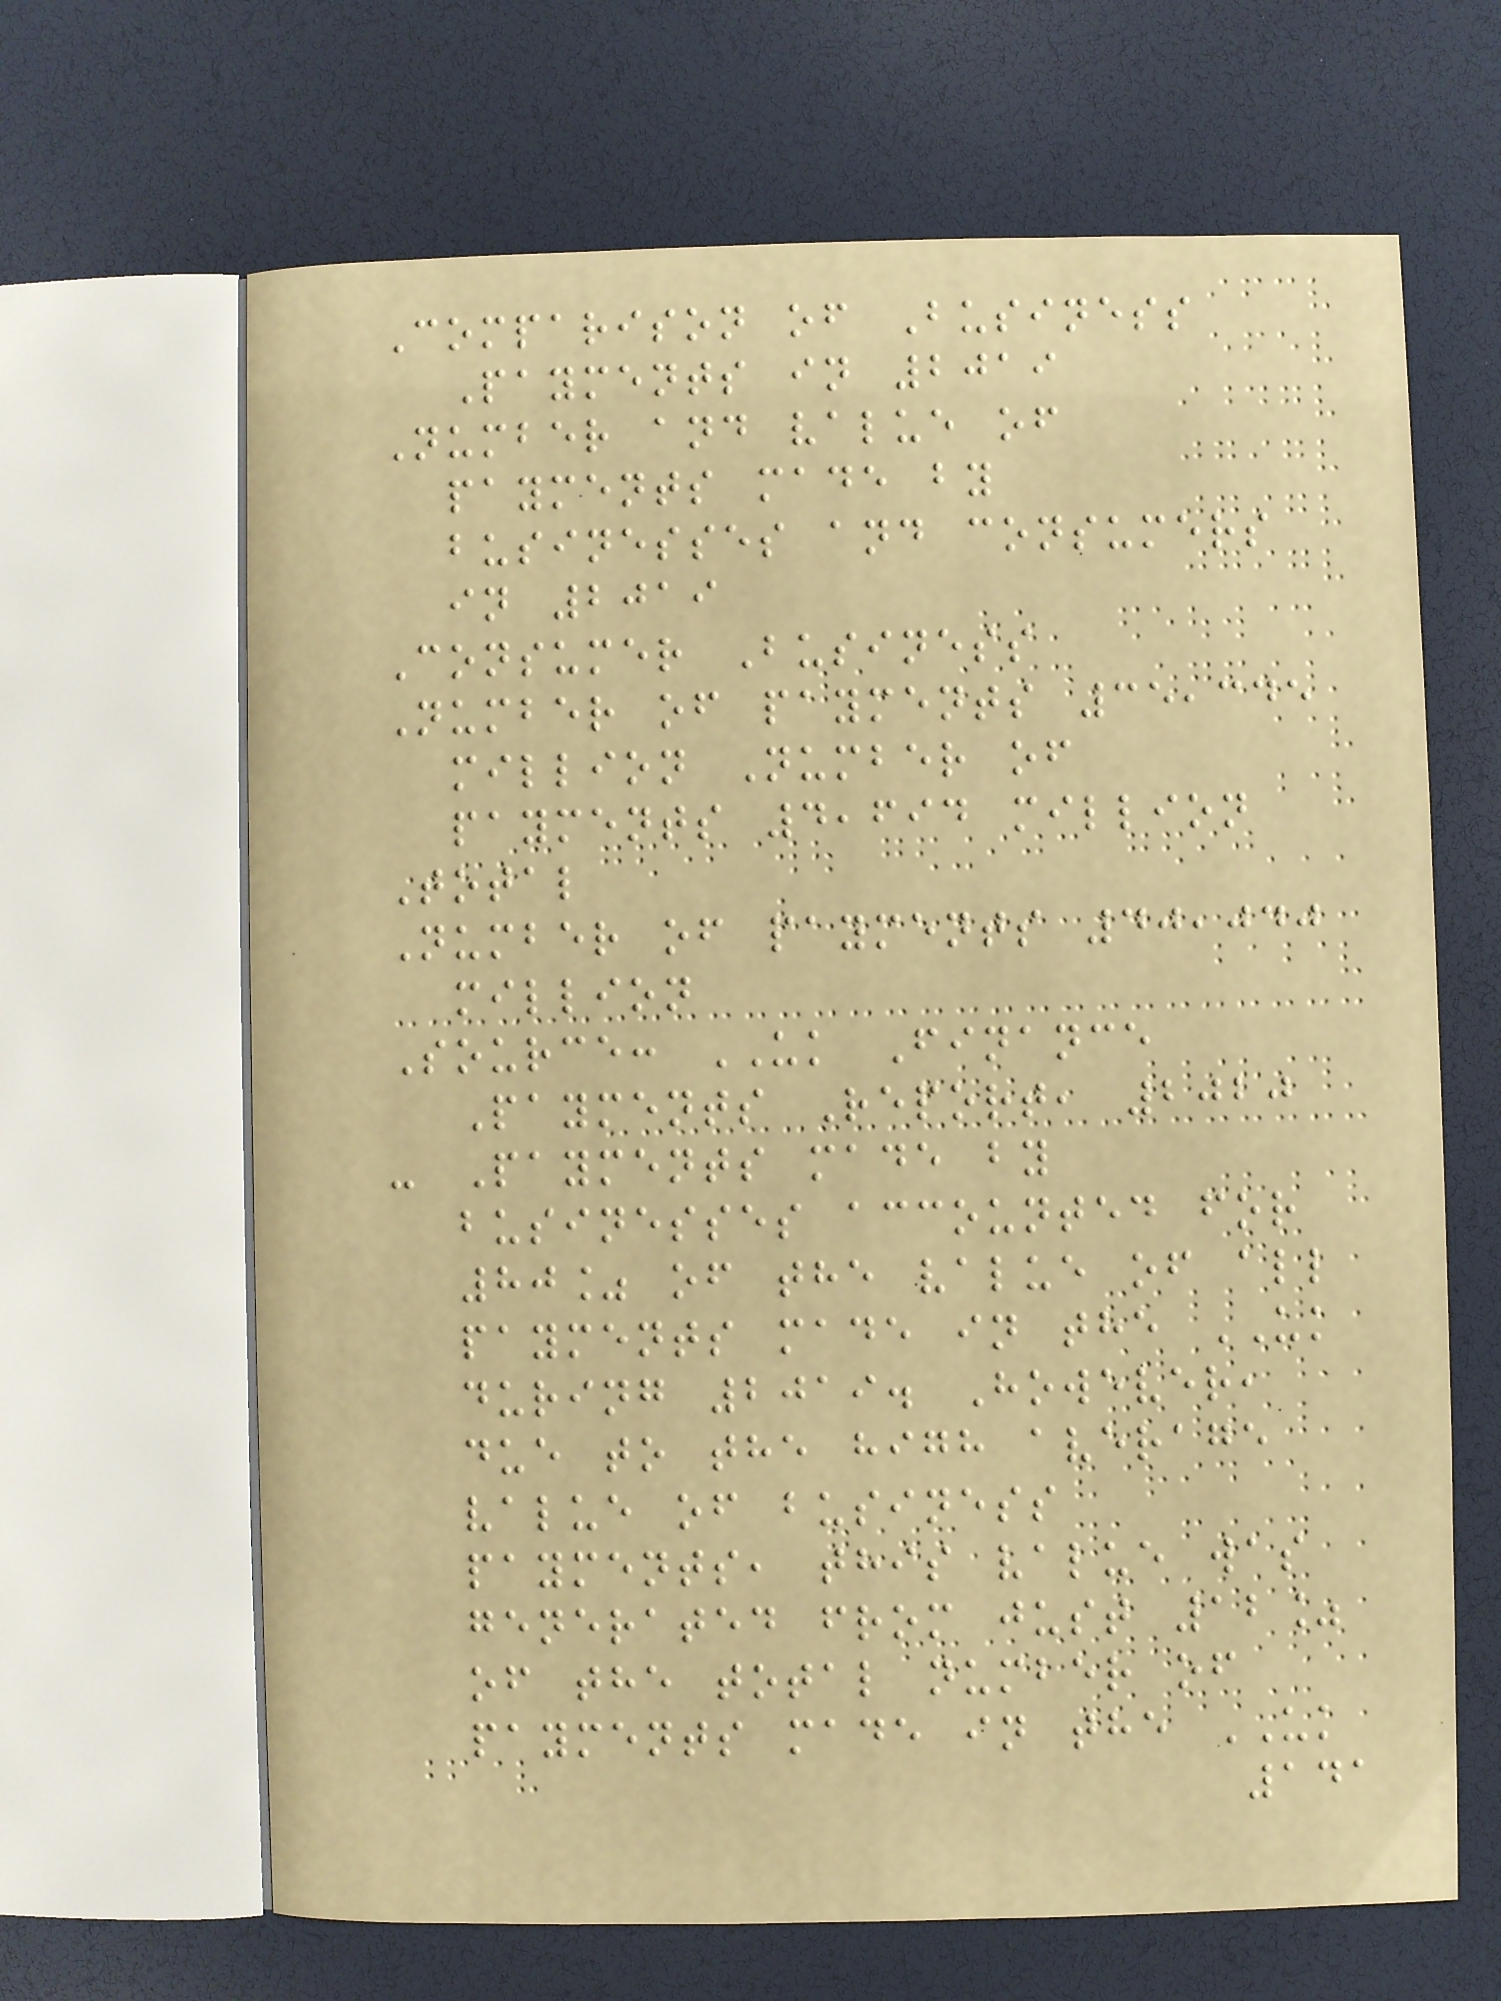Comparison of Business
Payments in 2019
Number and value of
payments made by
businesses and consumers
in 2019
Consumer Business
Number of payments 35,345
million Number of
payments 4,694 million
Total
Number of payments 40,040
million
Source: UK Finance
Payments Report, 2020
- Payments made by
businesses accounted for
80% of the value of all
payments made in the UK
during 2019. However,
due to the high average
value of business
payments, this value was
generated from just 12%
of the total number of
payments made in the UK
141
